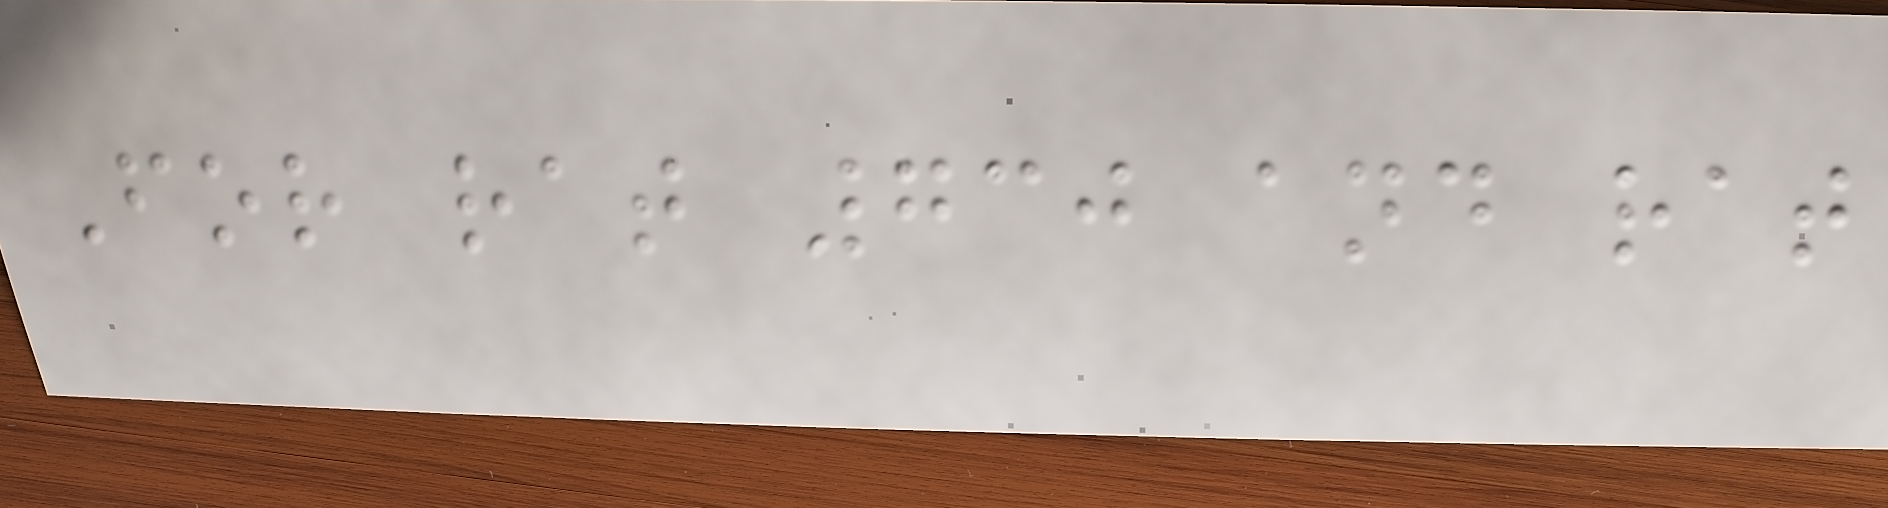For rat 730 and rat
